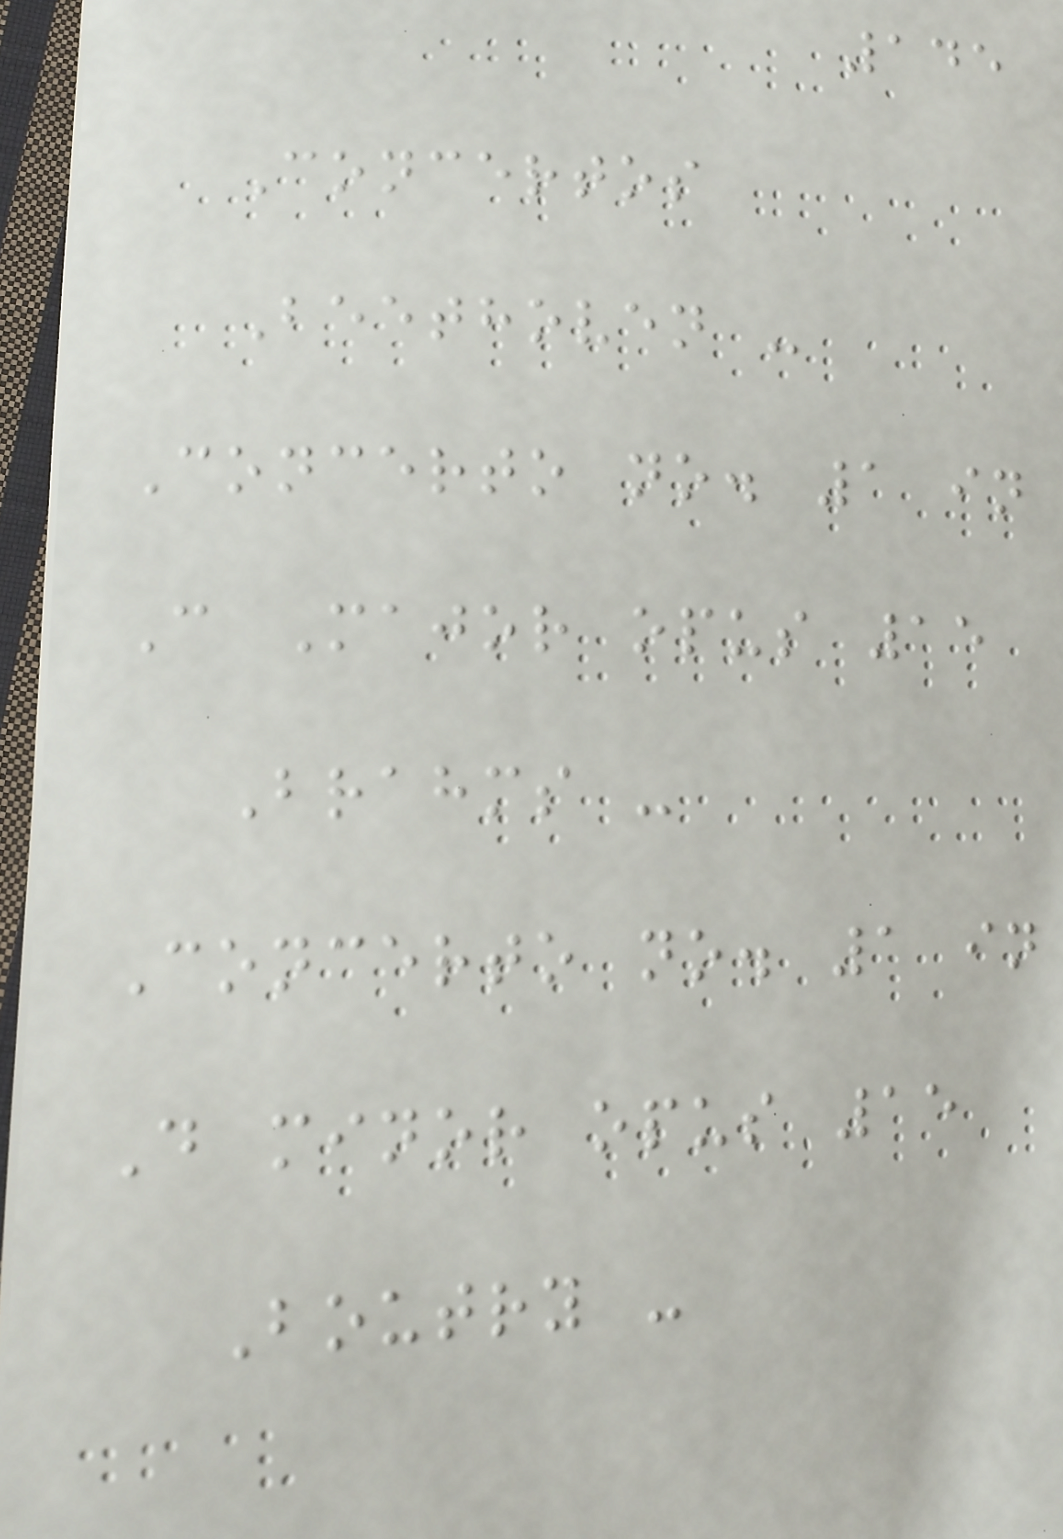145
Concertos
Beethoven -
Concerto no. 1 in
C Major opus 15
Brahms -
Concerto no. 1 in
D minor opus 15
Boutry -
